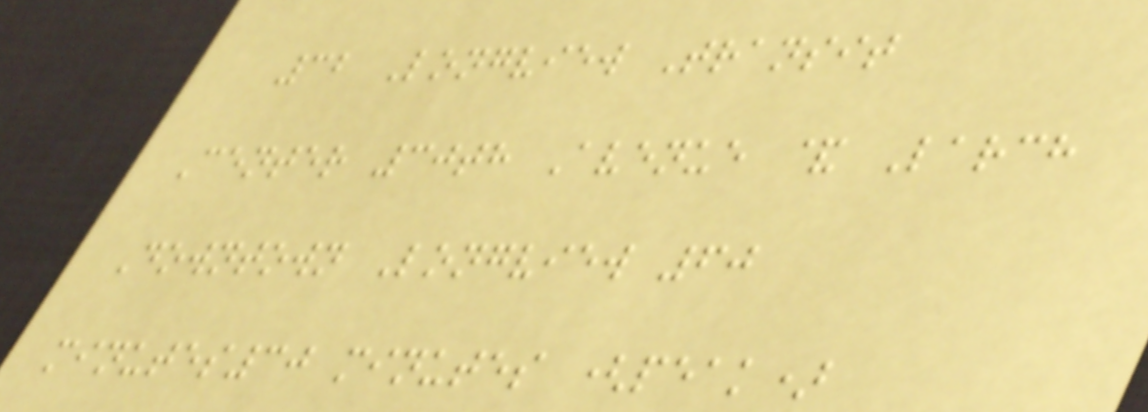32 Longview Transit
Center 30th Avenue & Larch
Downtown Longview 60
minutes30 minutes (peak)
